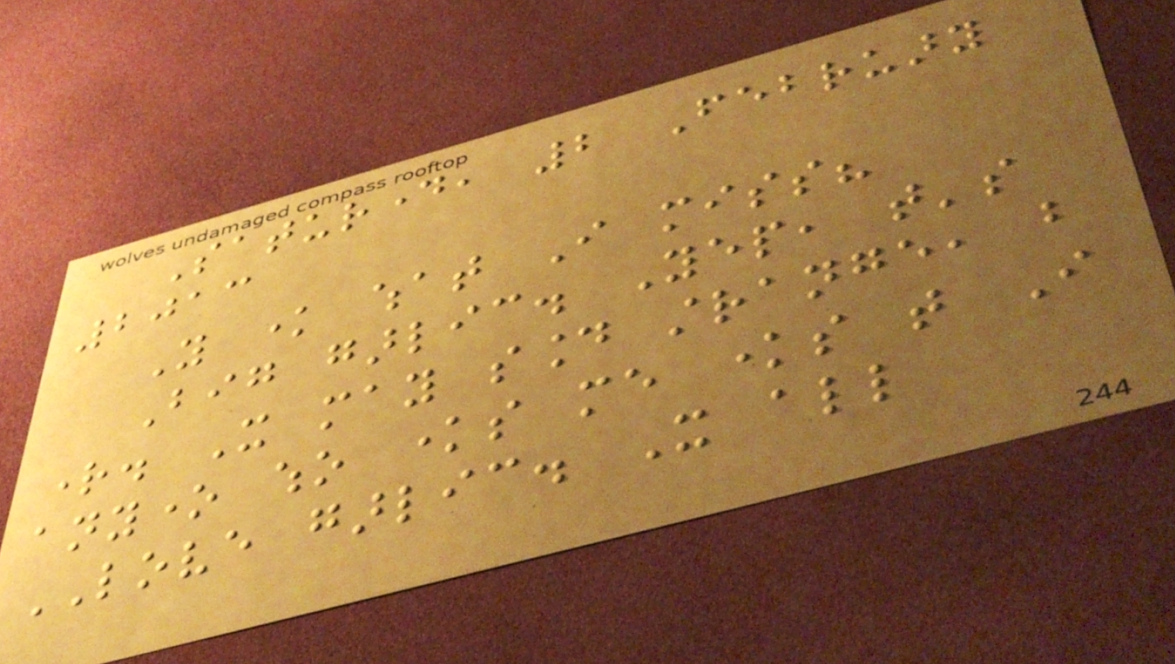Saturday, 2 February
2013
You know what I miss?
Big garlic. Yep, that's
right. It may sound strange, but
anyone who knows me knows that I
LOVE garlic. It all
